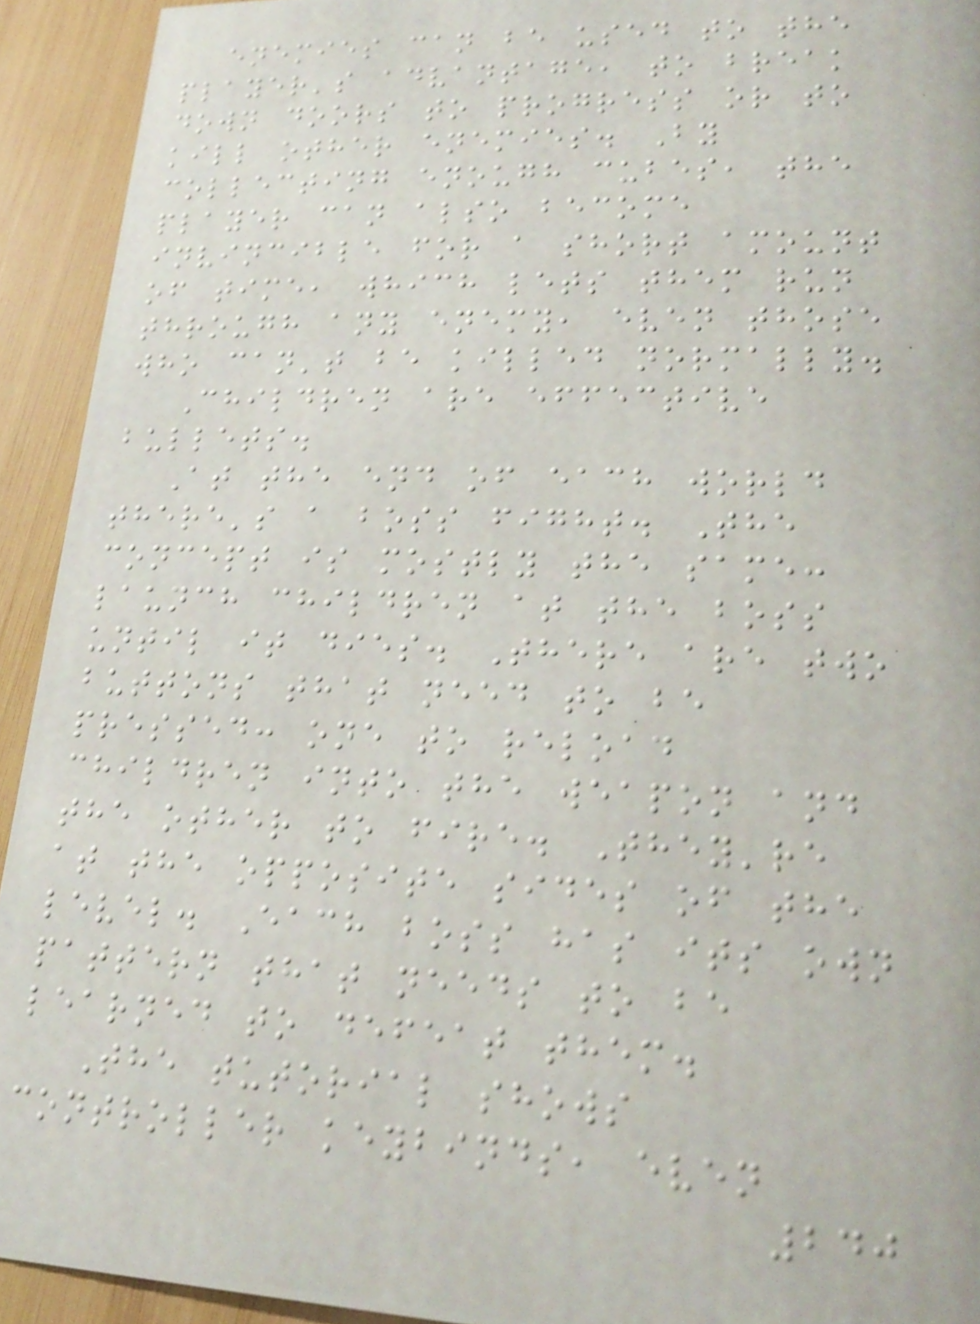enemies can be used to the
player's advantage, to break
down doors to progress or to
kill other enemies. By
collecting enough cubes, the
player can also become
invincible for a short amount
of time, which lets them run
through any enemy, even those
who can't be killed normally.
Children are effective
bullets.
At the end of each world
there's a boss fight. The
concept is mostly the same:
launch children at the boss
until it dies. There are two
buttons that need to be
pressed: one to reload
children into the weapon and
the other to fire. They're
at the opposite sides of the
level. Each boss has its own
pattern that needs to be
learned to defeat them.
The tutorial shows
controller keybinds, even
240
